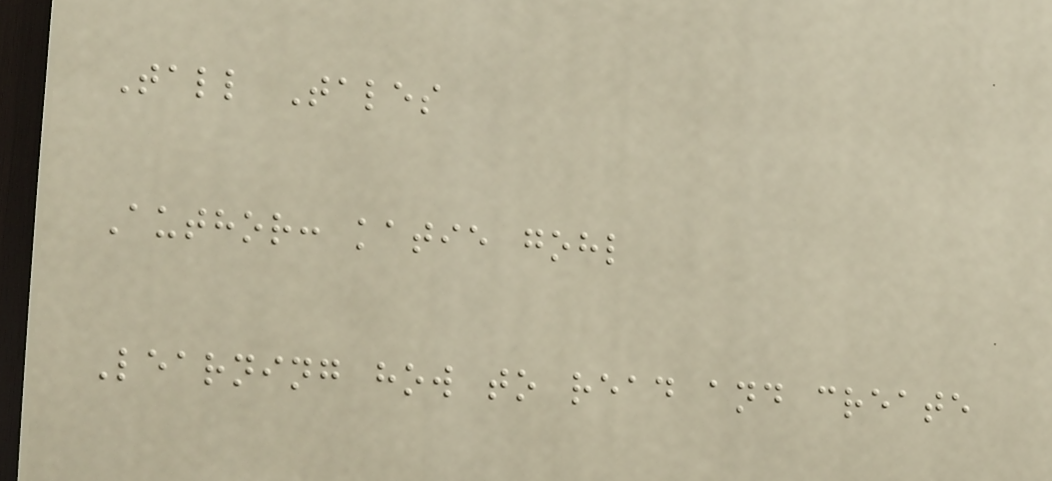Tall Tales
Author: katie gohl
Learning how to read and create
